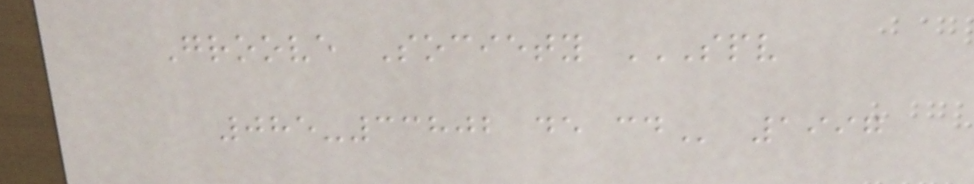Groove Society SPV
085-33802 DE CD 1997
